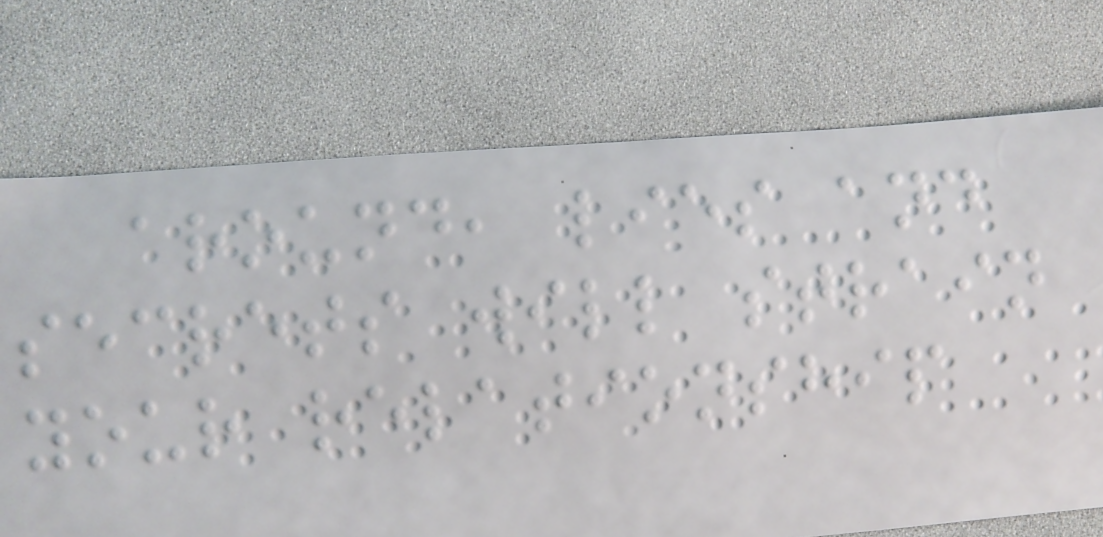around, lies and
secrets will strain
your relationship
